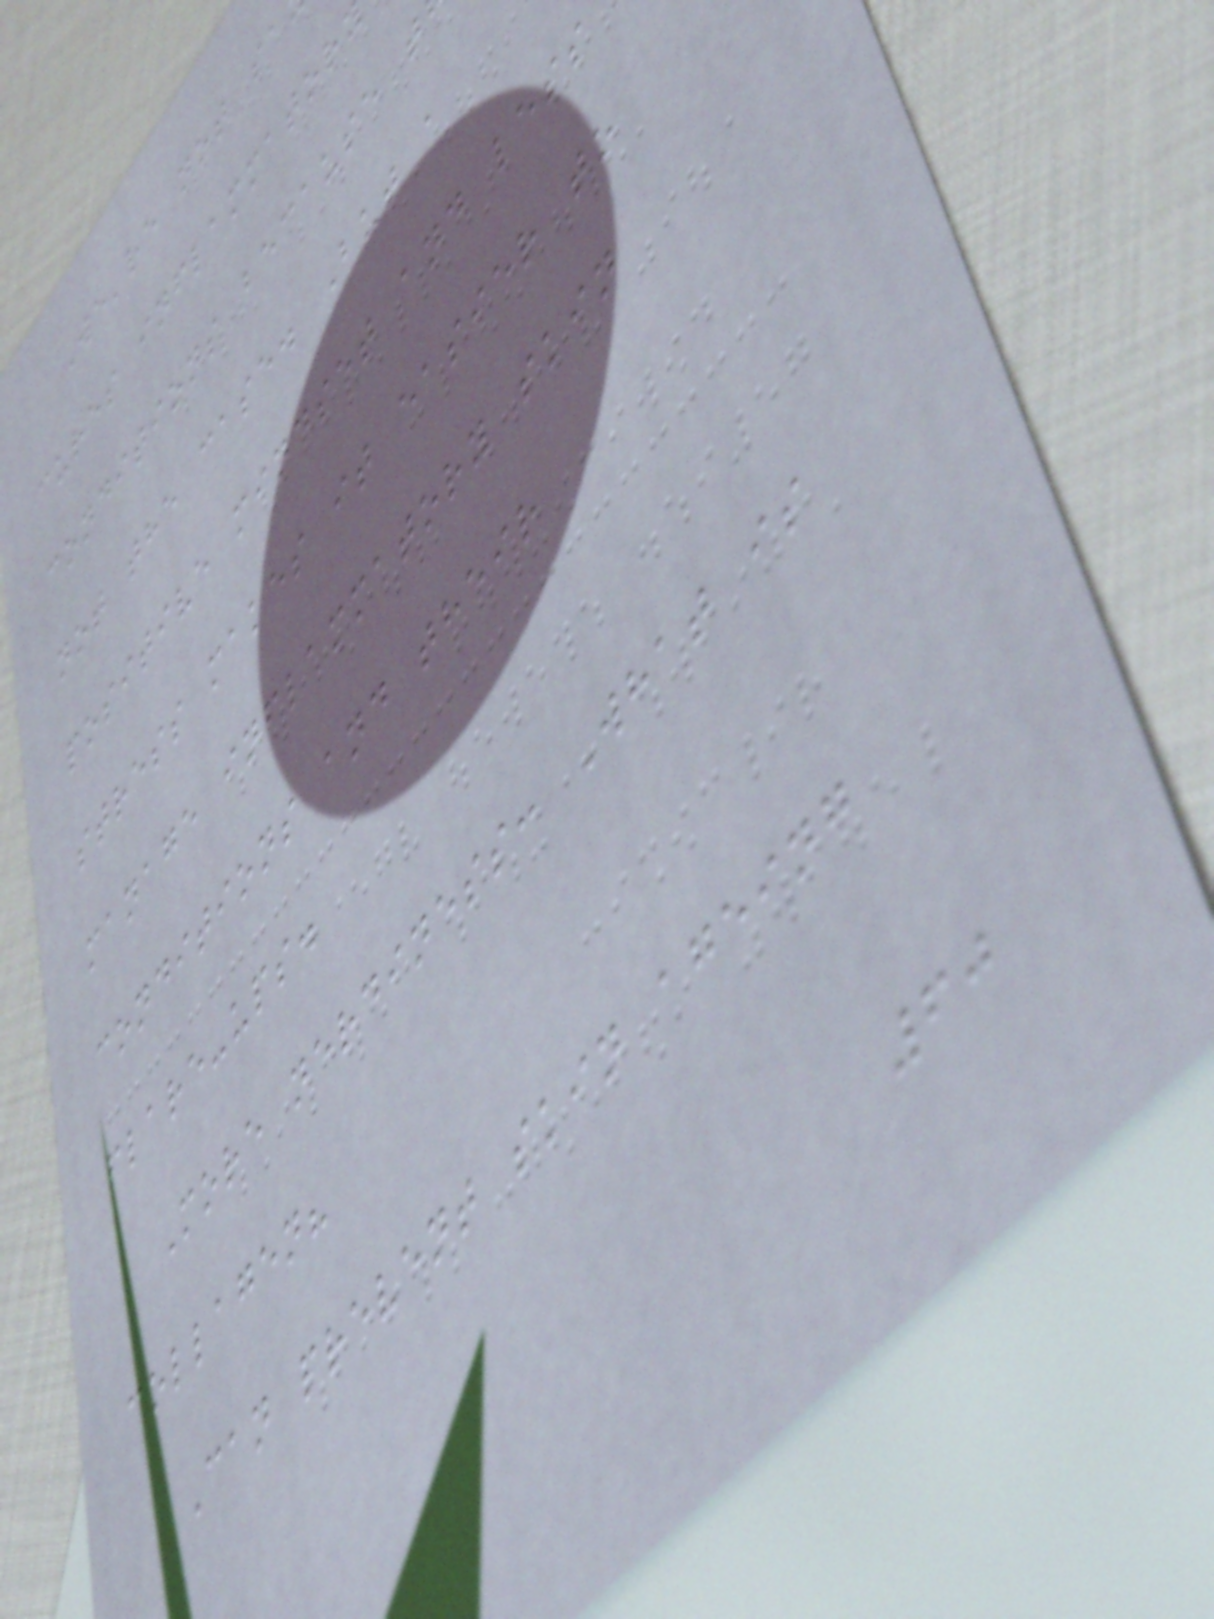We're not sa
cures inflammator
conditions because t
not the case. But a
positive mindset and less
stress makes it easier to
manage inflammatory skin
conditions and their
flare-ups.
More nerdiness: What is
collagen?
Can prevent skin ageing
60
